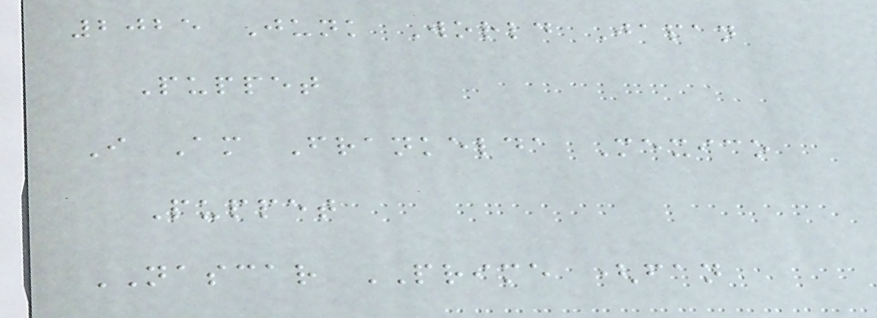2025 Junk World Japan
Puppet
I Am Frankelda Mexico
Puppet
NASCAR PRIME (fan
